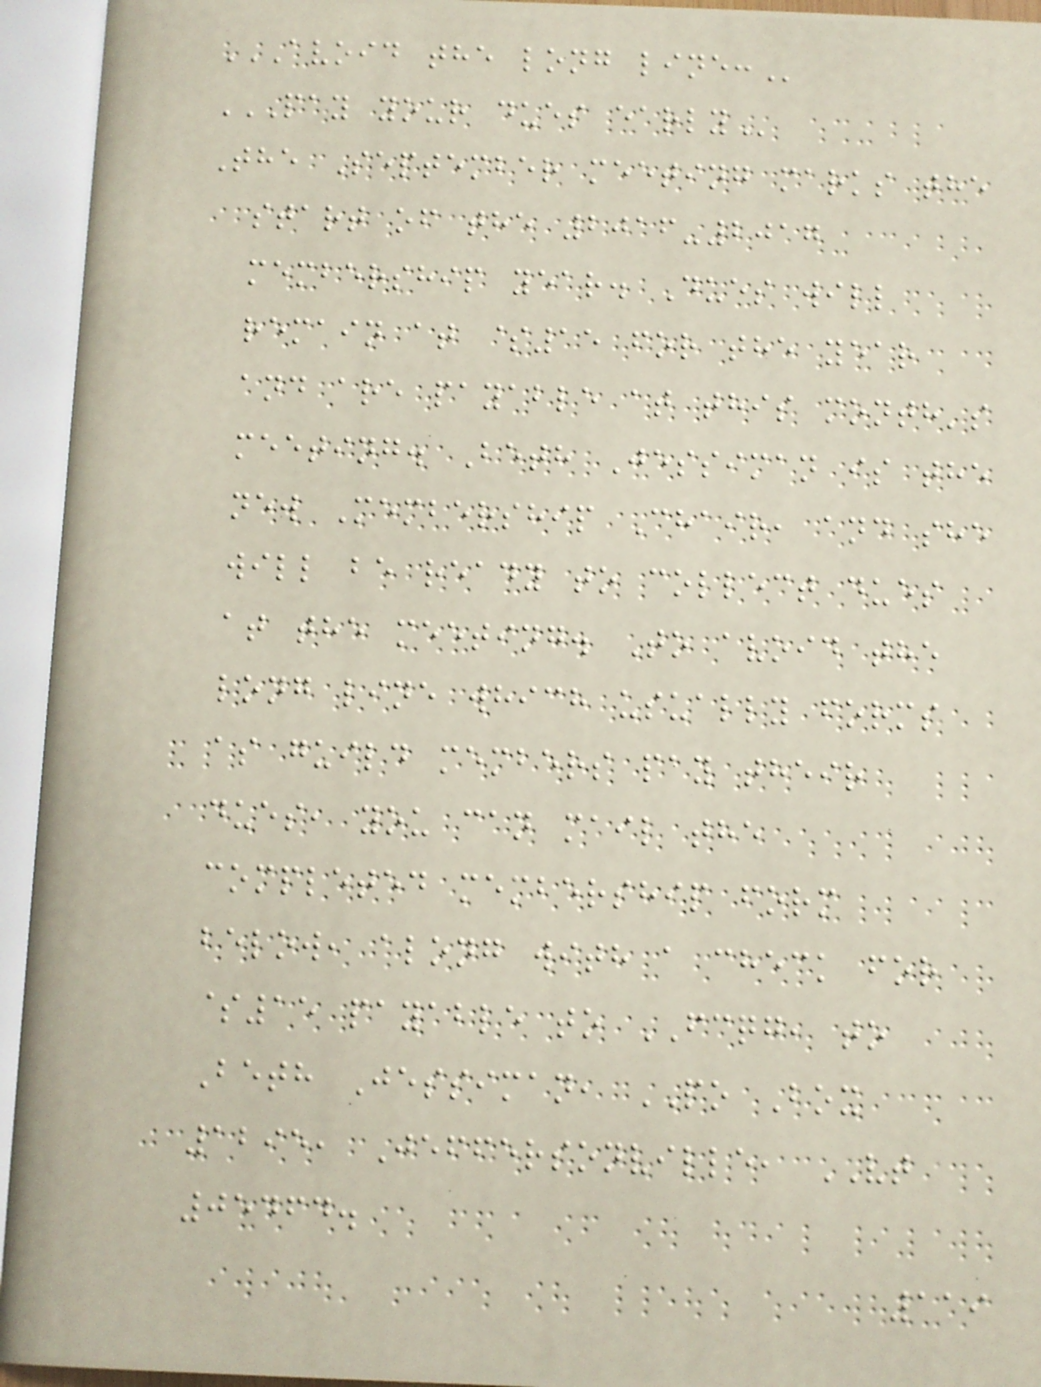AVOID THE LONG LINE:
PAY YOUR DUES EARLY
The September meeting marks the
start of the 2016-2017
membership year. Dues will
remain at $15 for the year
and are payable at this month's
meeting. Beth Jessiman is the
new Membership Chair, and she
will be ready to collect dues
at the meeting. To avoid the
long line which usually forms
as guild members pay their
dues, you can mail the
completed membership form
below, along with a check for
$15 payable to FCQG, to
Beth Jessiman, PO Box
1295, Jeffersonville, VT
05464.
119
